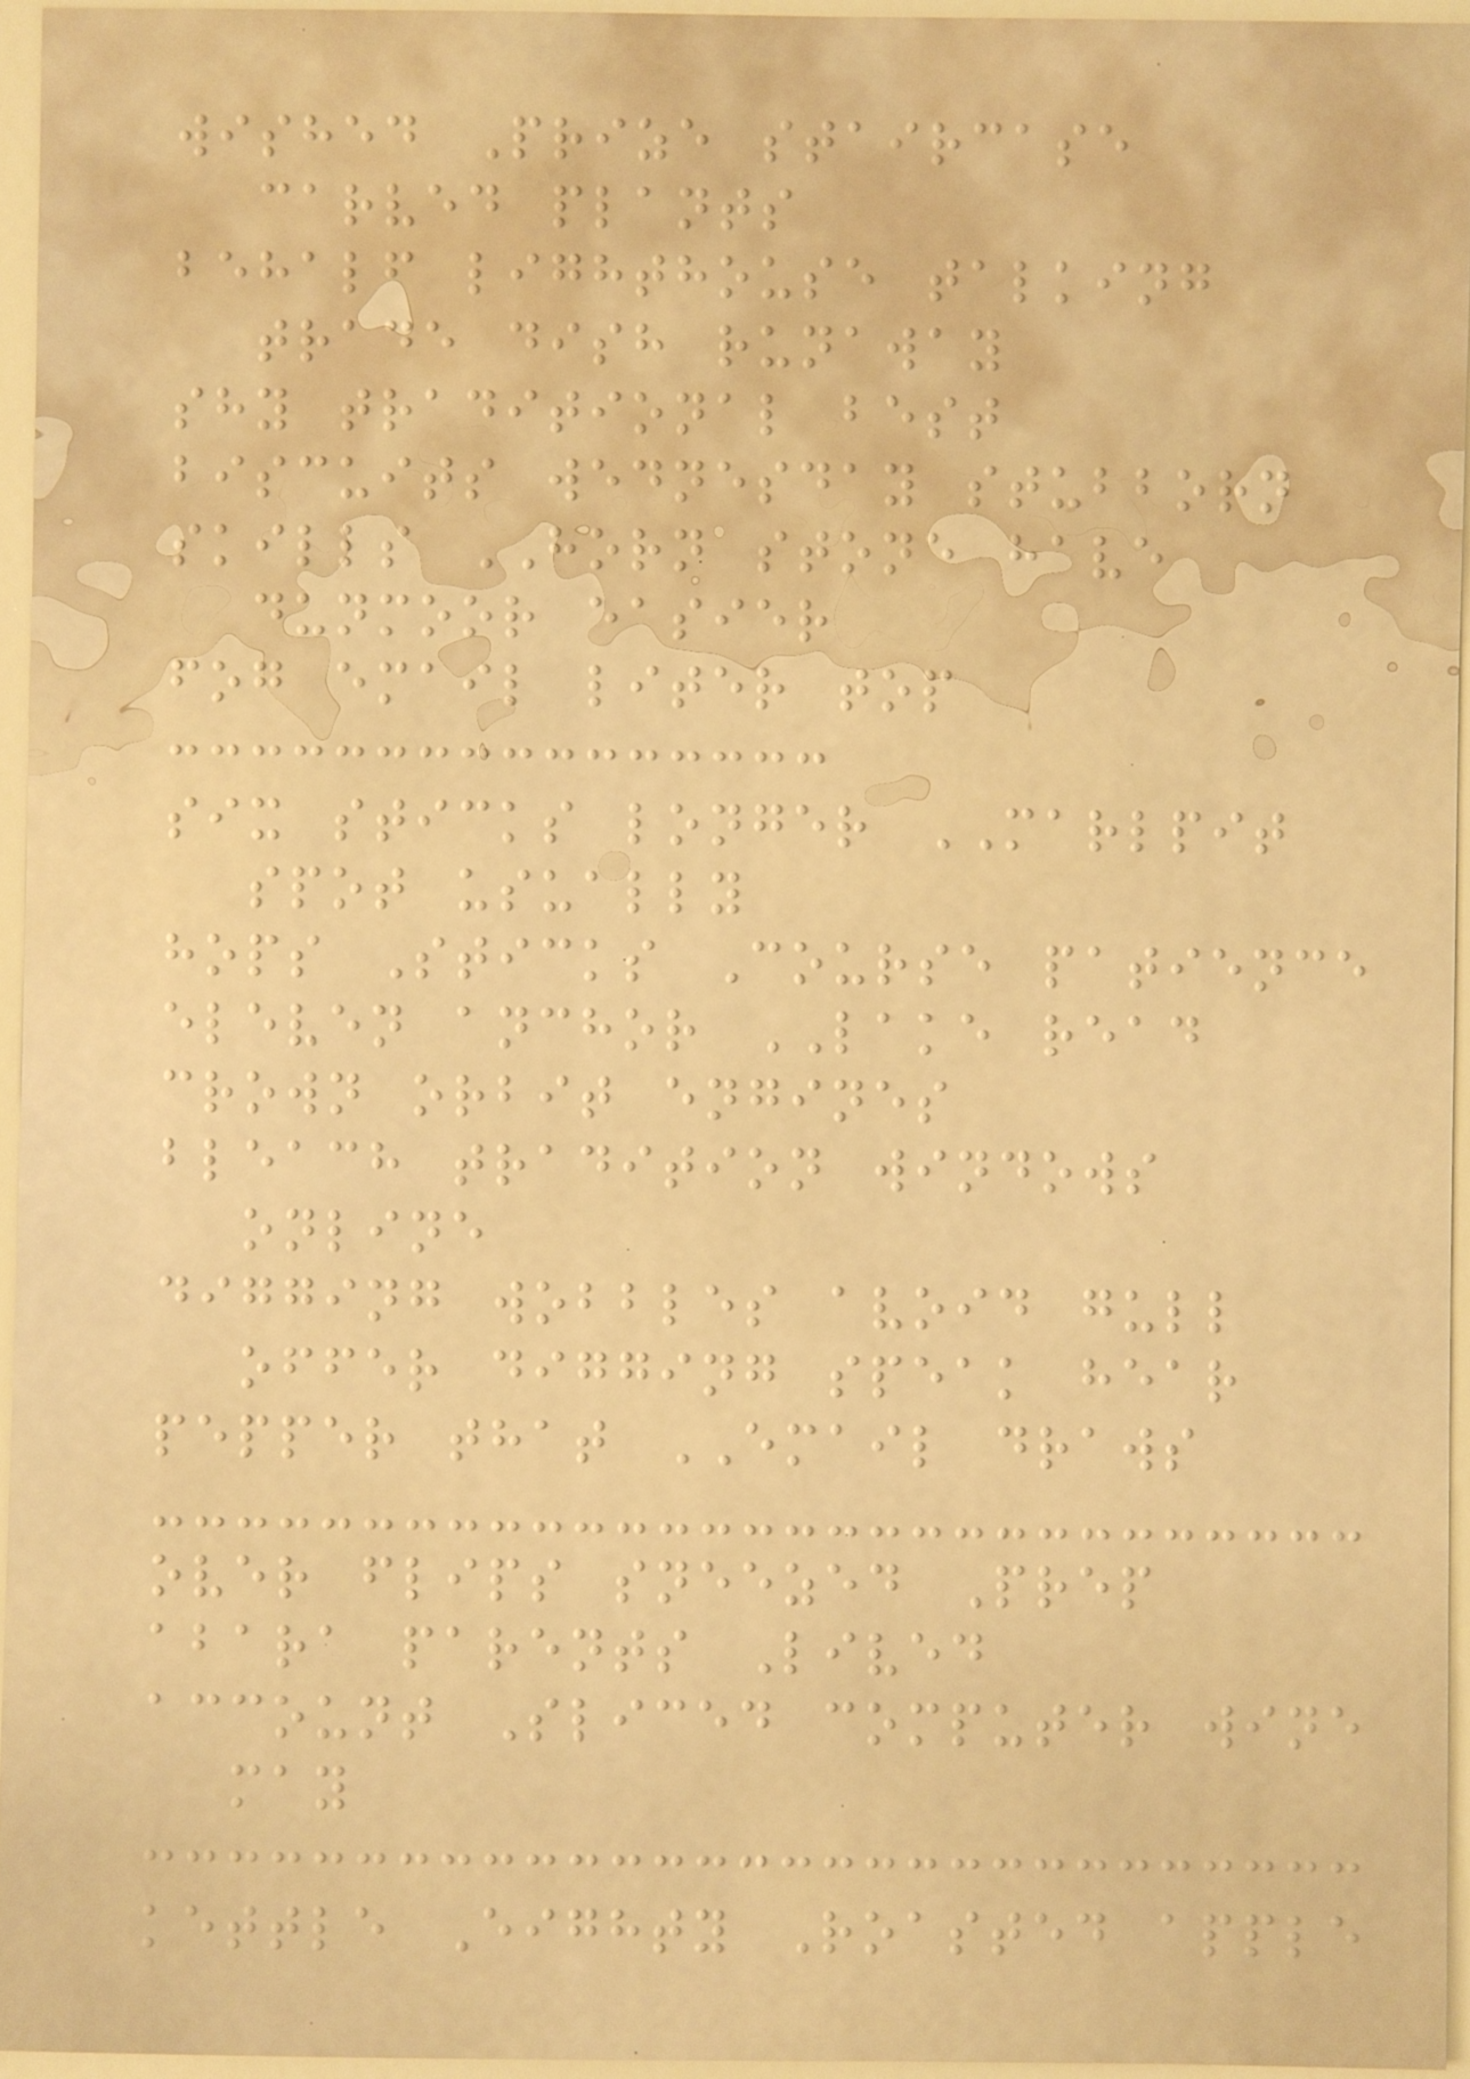wished Prize staircase
carved plants
behalf lighthouse talking
trade dish runaway
shy traditional best
biscuits wednesday stubborn
skills HORN stone have
dunmoor easier
fog email liter top
six sticks longer MARLPIT
spot usually
hops Sticks Course patience
eleven anchor LAKE read
crown orbit engines
bleach tradition windows
online
digging wobbles avoid gull
offer digging speak hear
pepper that EMAIL draws
over flips sneezed Prep
abara parents Lived
account Sliced computer wine
may
kettle Eighty Roasted apple
